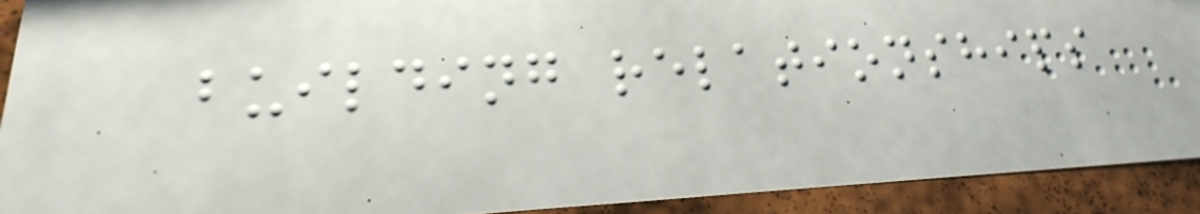building relationships
